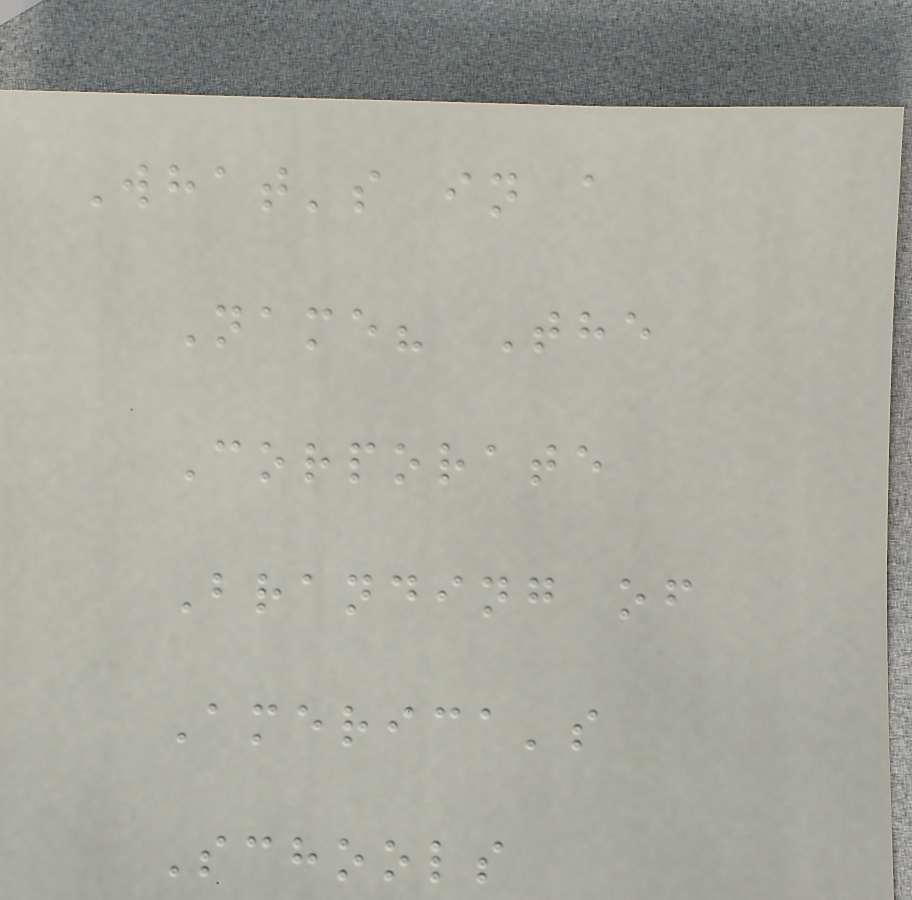What's in a
Name? The
Corporate
Branding of
America's
Schools
